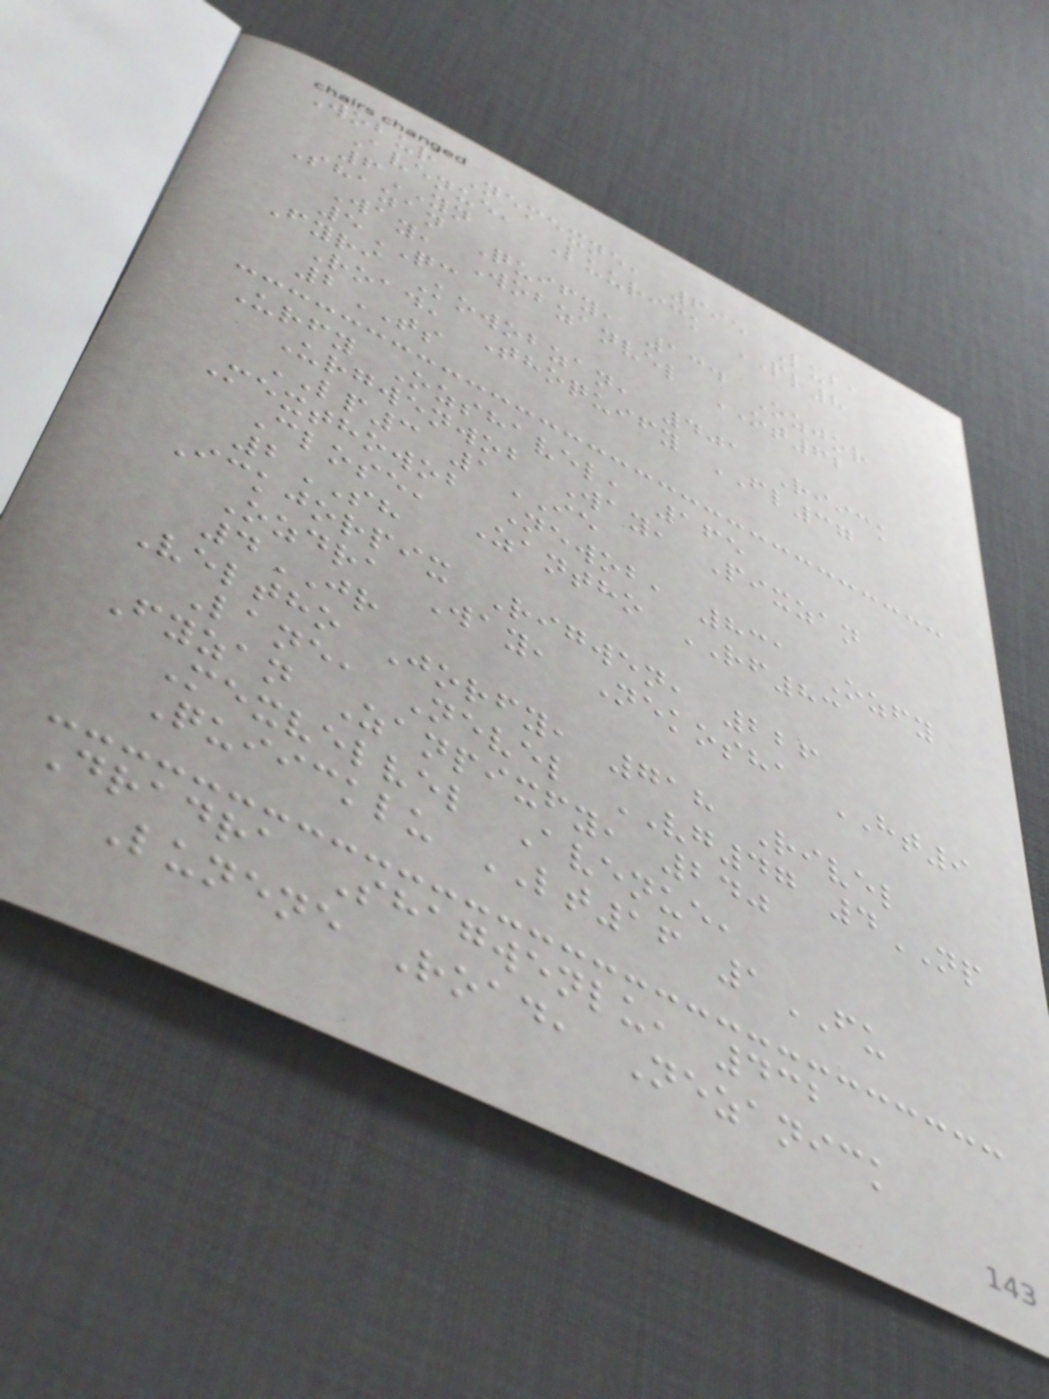Wobur Nemexne, 695 Luba
Avenue, Luurick PL8
6YN
Shazan Quify, 134 Ozjor
Way, Wobzanvel OT62
5QC
Fyri Kowobzan, 401 Riick
Road, Thoquify FL37
2TS
Urfy Ozshavel, 165
Urgwenwob Way, Pixzan
LP3 1IE
Mexthowob Newob, 831 Ozfy
Close, Zantho RF83
2SH
Ickjorpix Rigwen, 226
Ozdra Way, Nekosha HT9
4JR
Veltho Jorfy, 718 Rivel
Lane, Nevel VG47 4NP
Fyzan Zanpixfy, 240
Mexvelvel Avenue,
Quiicklu LT16 1FU
Dradra Shagwenlu, 432
Lunene Road, Nezanick
